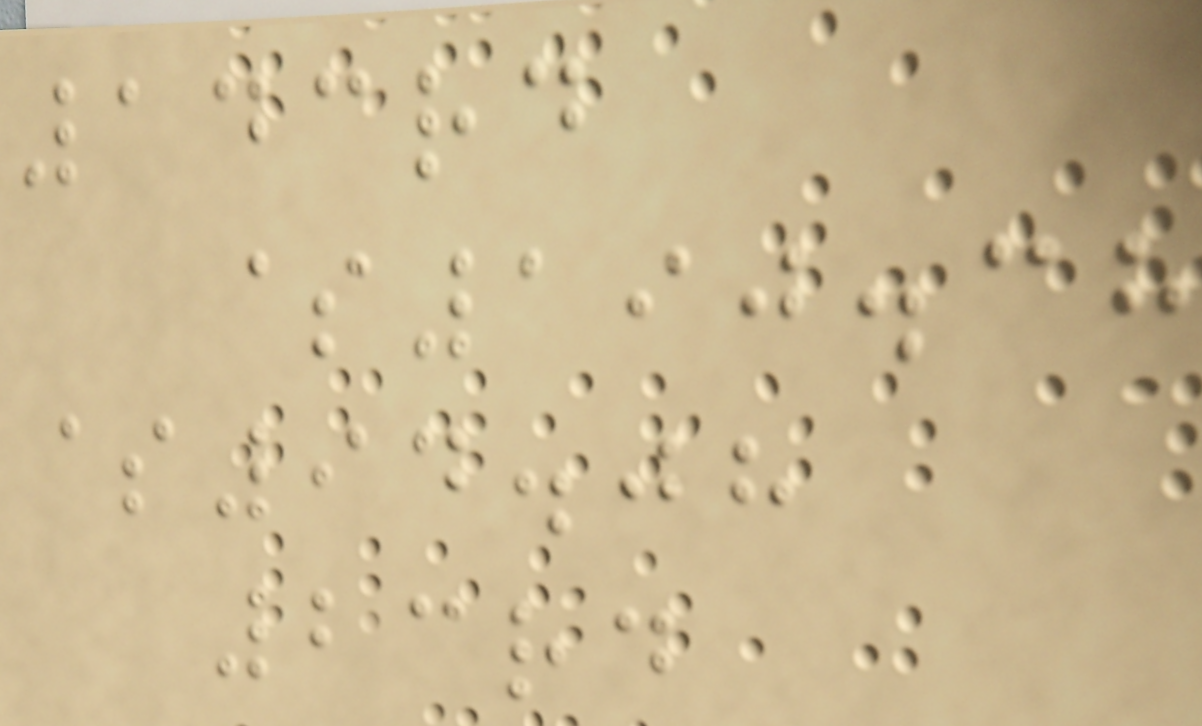143rd
$190.38
$94.08
23rd
